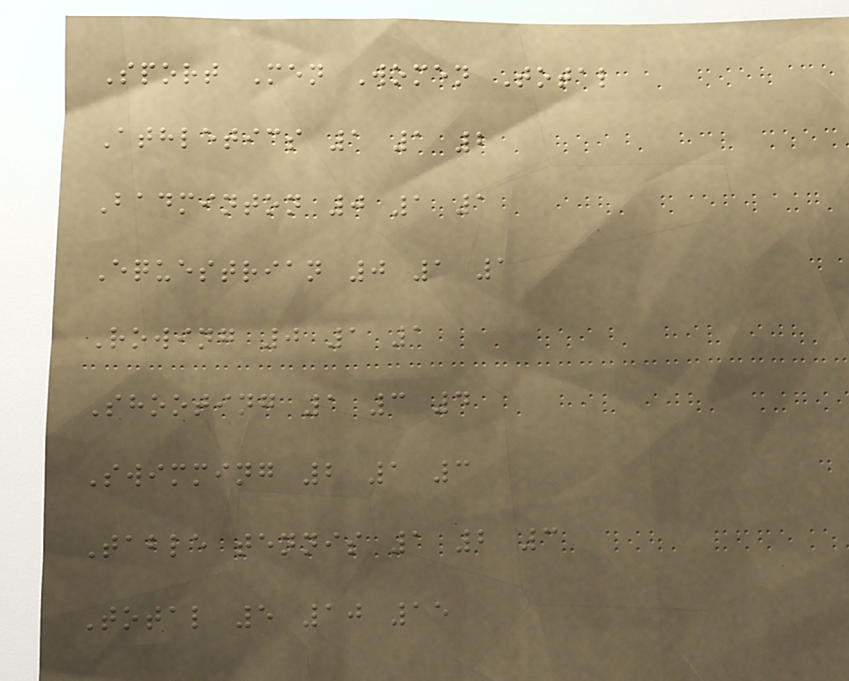Sport Men Women Total
Athletics 1 1 2
Badminton 0 1 1
Equestrian 0 1 1
Rowing 0 1 1
Shooting 1 3 4
Swimming 2 1 3
Table tennis 1 2 3
Total 5 10 15
